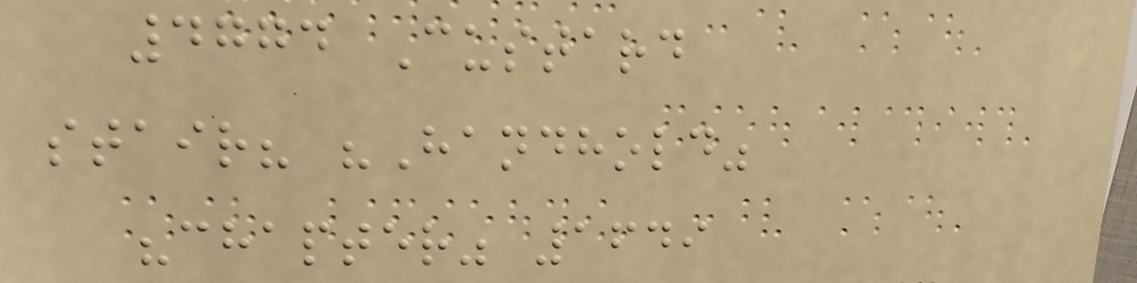4774 Custard
stair? "Handhold"
"chapter" 1649
